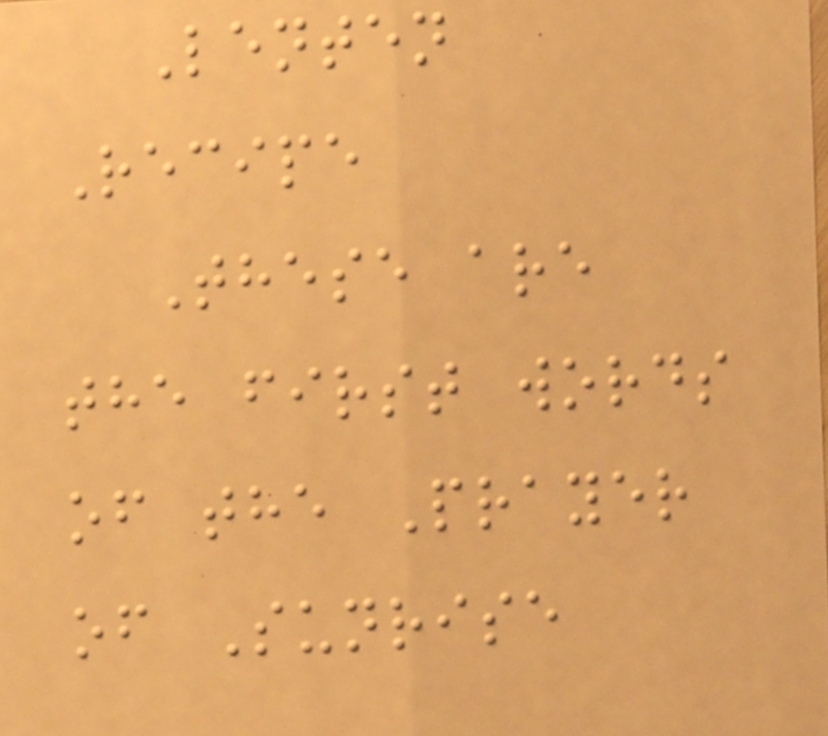Lenten
Recipe
These are
the first words
of the Prayer
of Sunrise
